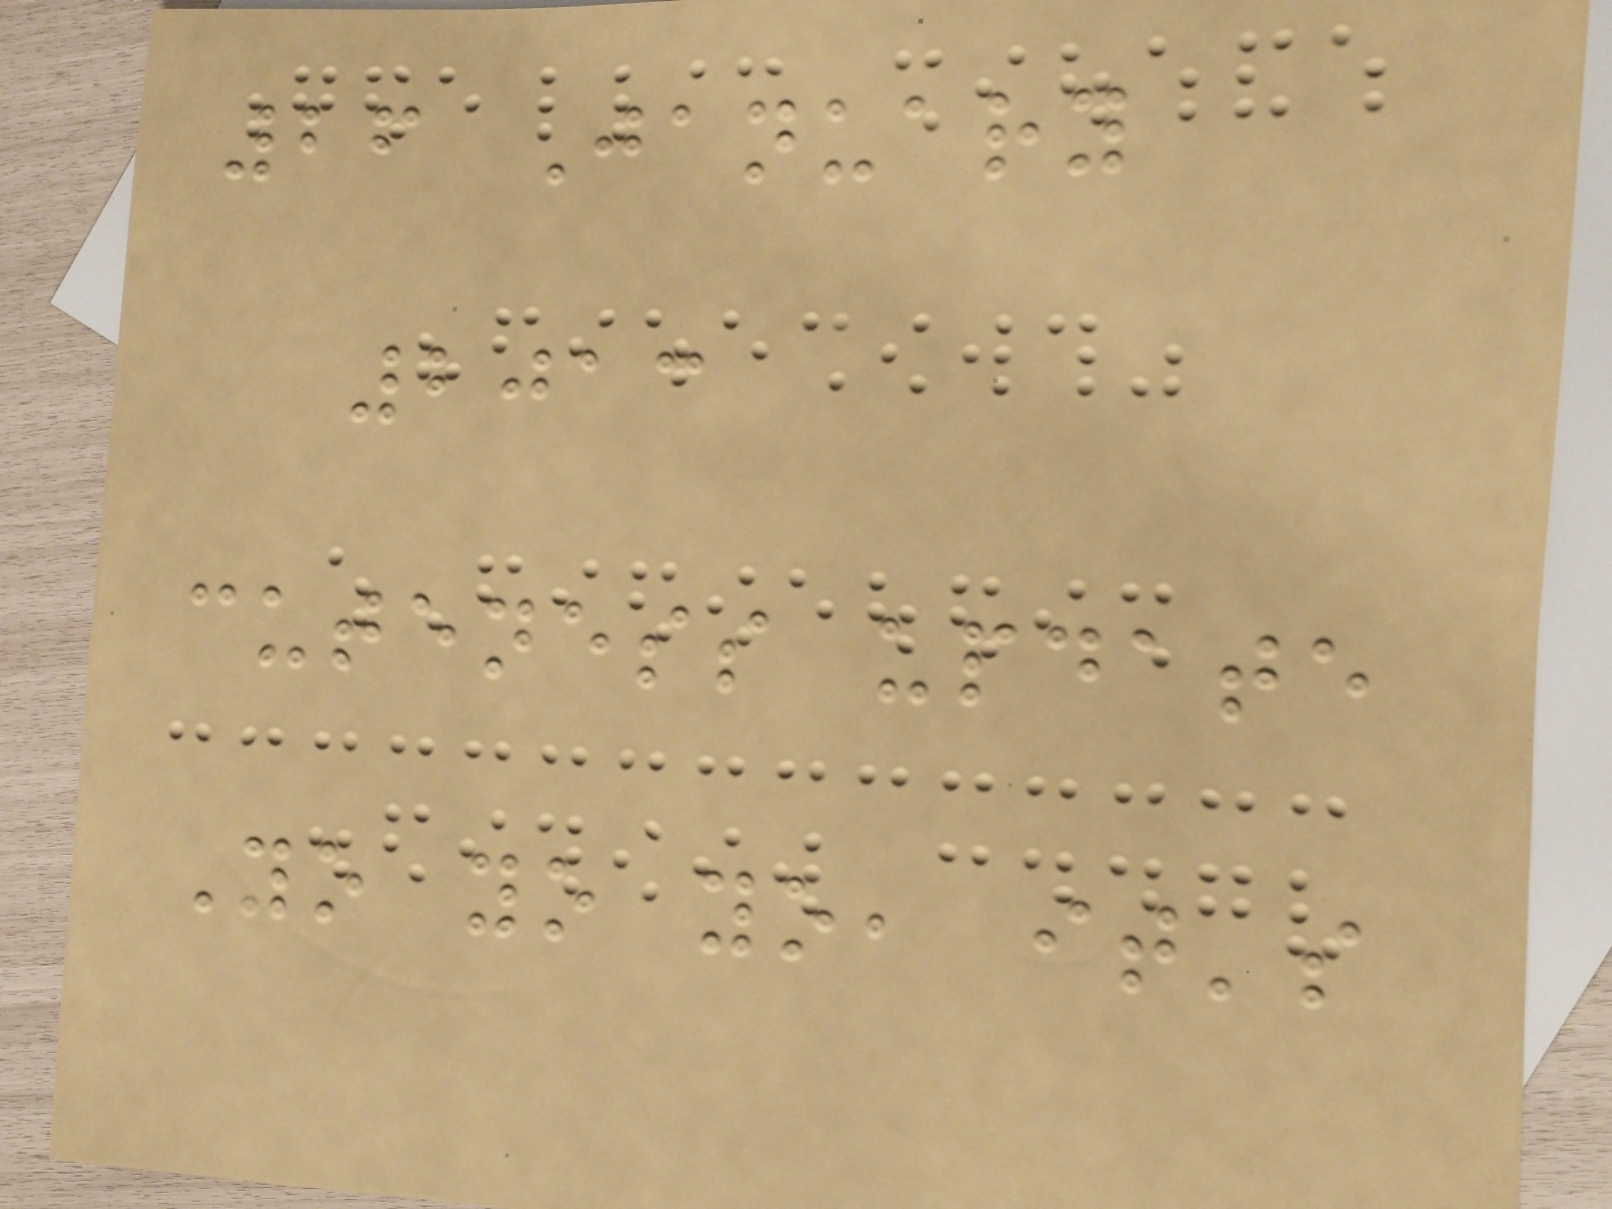26 January
2013
cuteness update
Yo yo yo, it's
